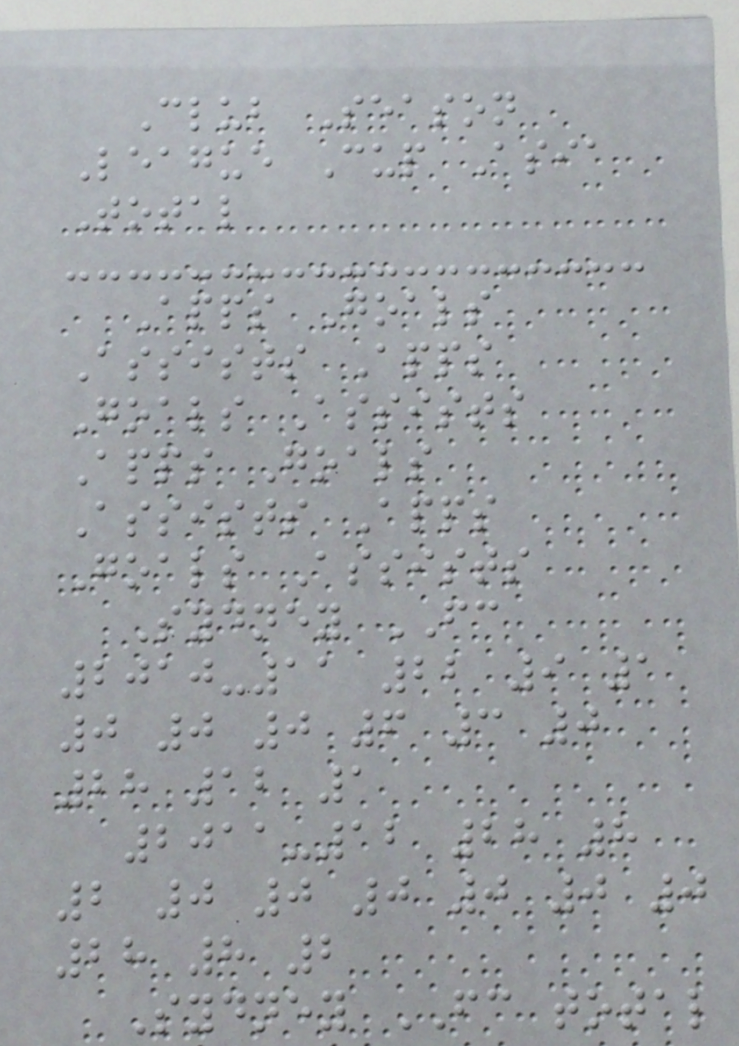Club Season
League Cup Asia
Total
Apps Goals
Assists Apps
Goals Assists
Apps Goals
Assists Apps
Goals Assists
Sydney FC
2010-11 22 9 1
0 0 0 6 3 0
28 12 1
2011-12 28 8
2 0 0 0 0 0 0
28 8 2
Sydney FC total
